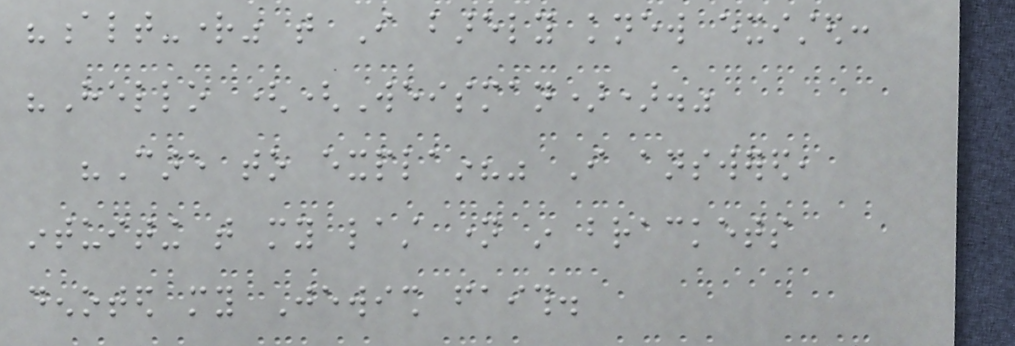"alt-right" that I barely knew existed:
"Hello ((Weisman))."
"Care to explain?" I answered,
intuiting that my last name in brackets
denoted my Jewish faith.
